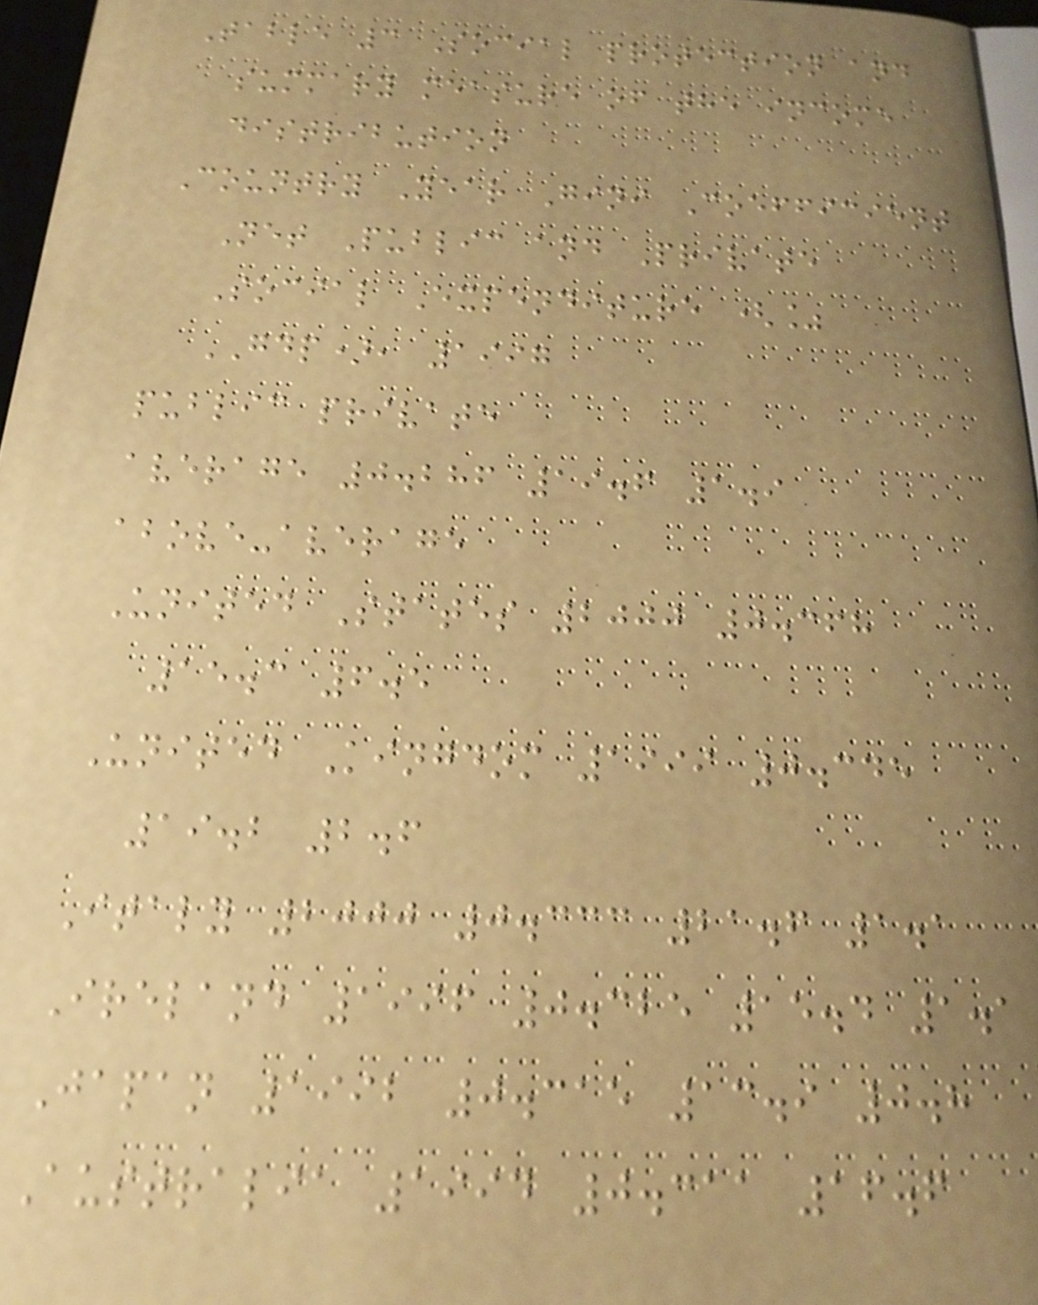Table 3 Social protection and
summary measure of the income
distribution
Country Year Gini Coefficient
Net Public and Private
Social Expenditure (%
GDP), 1997
public private
average 0.286 19.6 1.9
above-average
United States 2000 0.368
15.3 6.5
United Kingdom 1999 0.345
19.2 2.6
Italy 2000 0.333 21.6 1.1
Ireland 1996 0.325 15.4 1.1
Japan 1992 0.315 13.9 0.8
Australia 1994 0.311 16.6
